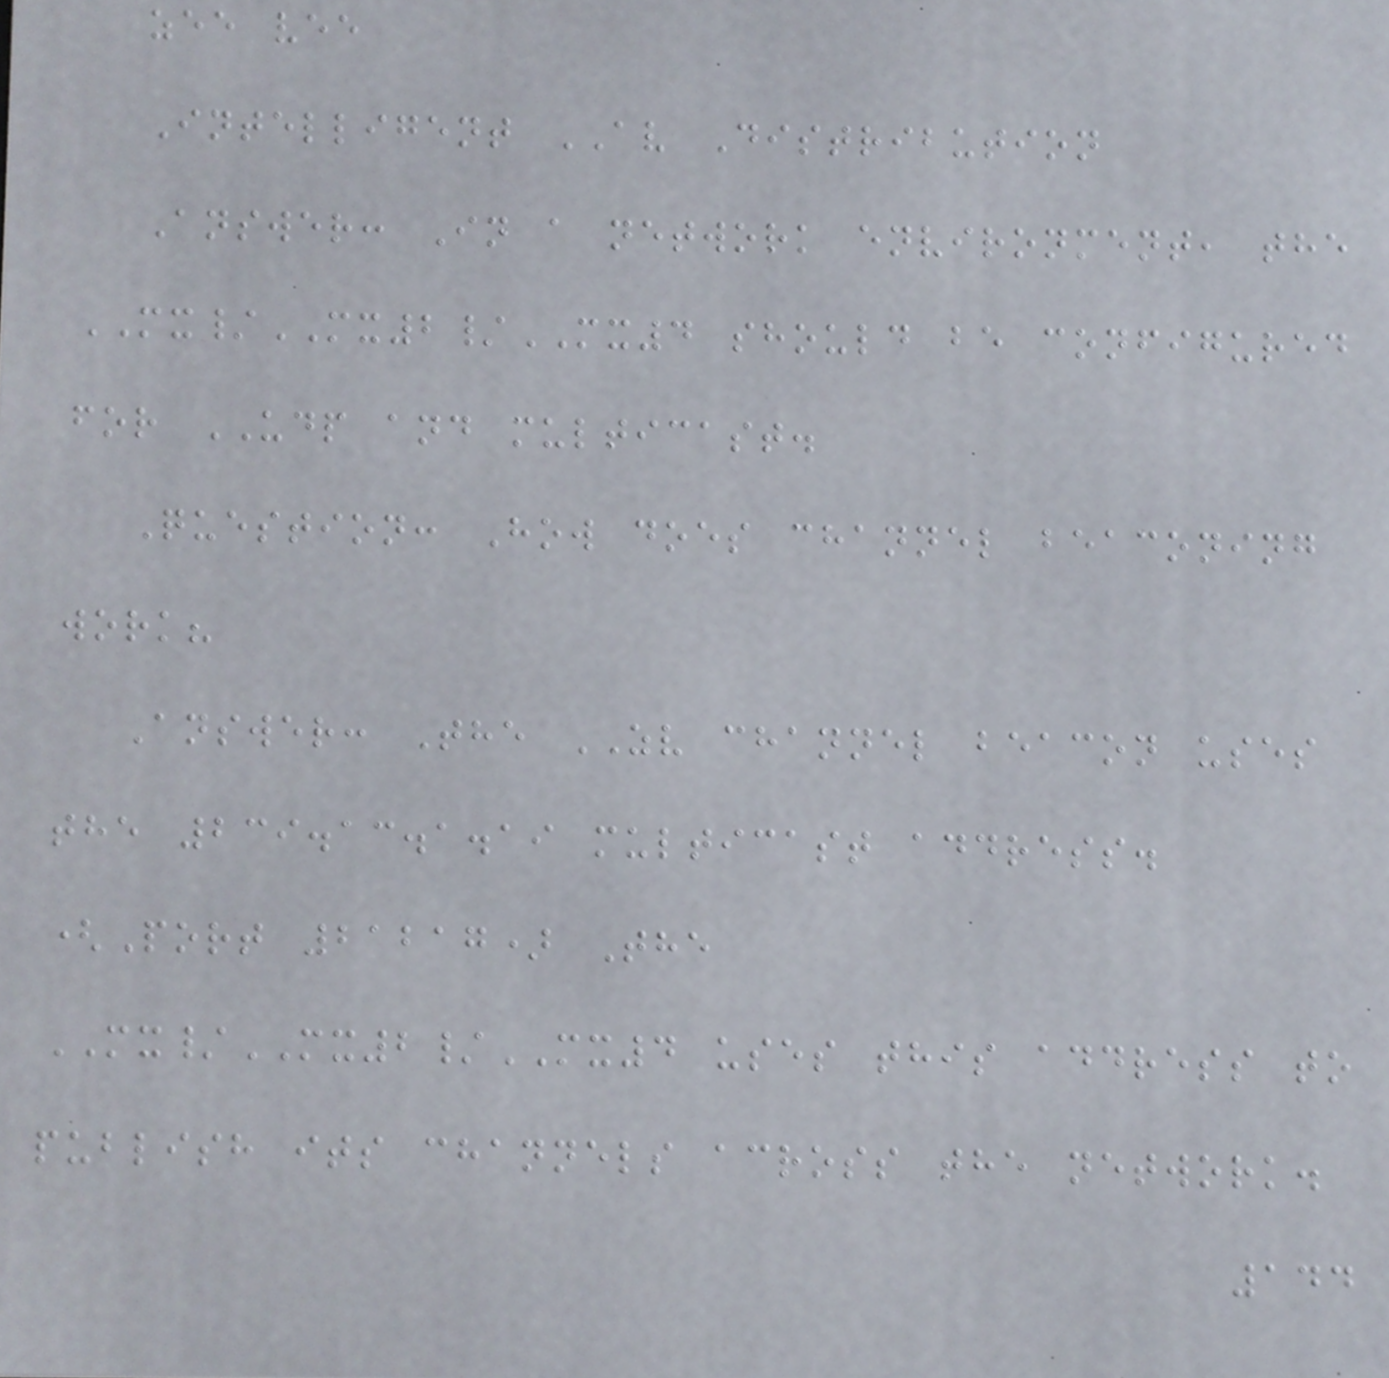zee vee
Intelligent AV Distribution
Answer: In a network environment, the
MX/MX2/MX4 should be configured
for UDP and multicast.
Question: How does channel beaconing
work?
Answer: The ZV channel beacon uses
the 239.13.1.19 multicast address.
(Port 21217) The
MX/MX2/MX4 uses this address to
publish its channels across the network.
144
